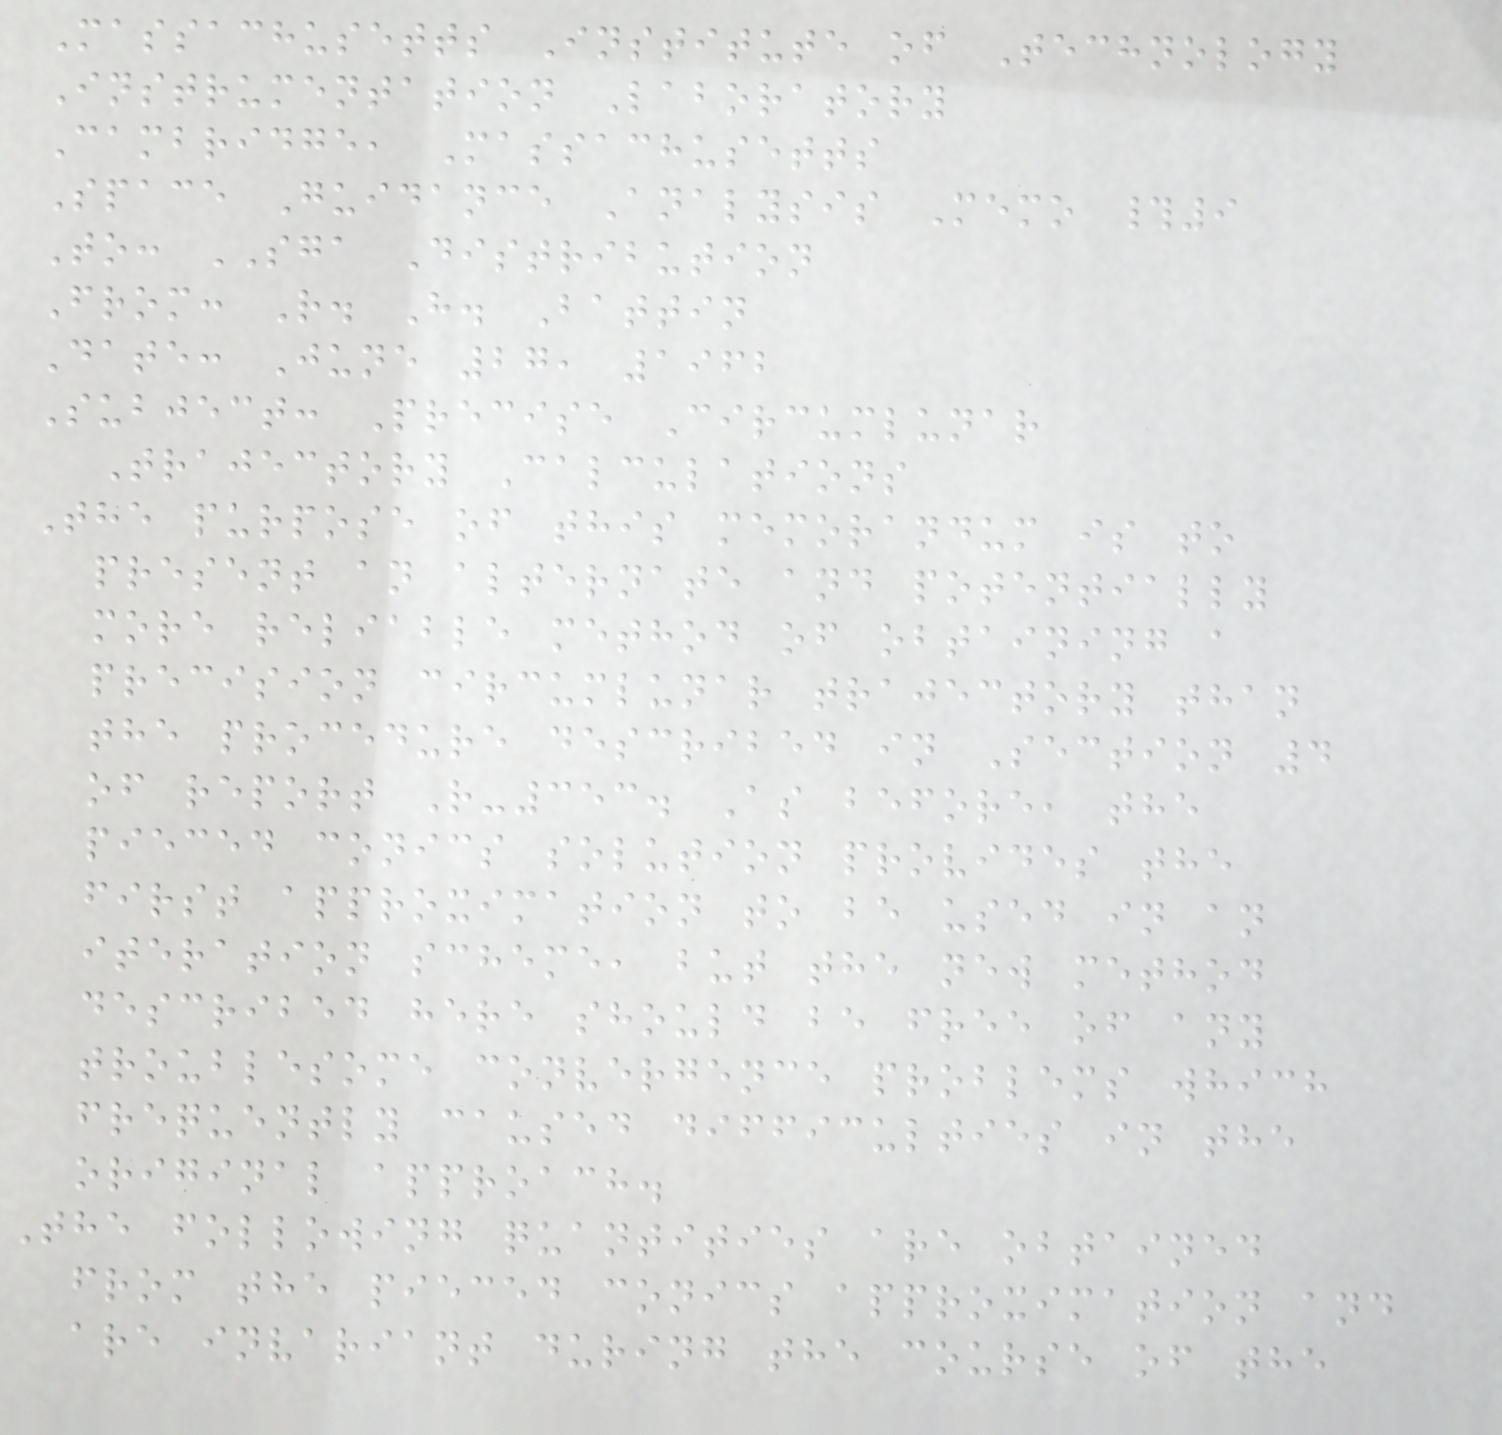Massachusetts Institute of Technology
Instrumentation Laboratory
Cambridge, Massachusetts
Space Guidance Analysis Memo #9
To: SGA Distribution
From: R. H. Battin
Date: June 27, 1962
Subject: Precise Circumlunar
Trajectory Calculations
The purpose of this memorandum is to
present an alternate and potentially
more reliable method of obtaining a
precision circumlunar trajectory than
the procedure described in Section 4
of report R-353. As before, the
pieced conics solution provides the
first approximation to be used in an
iteration scheme, but the new method
described here should be free of any
troublesome convergence problems which
frequently caused difficulties in the
original approach.
The following quantities are obtained
from the pieced conics approximation and
are invariant during the course of the
